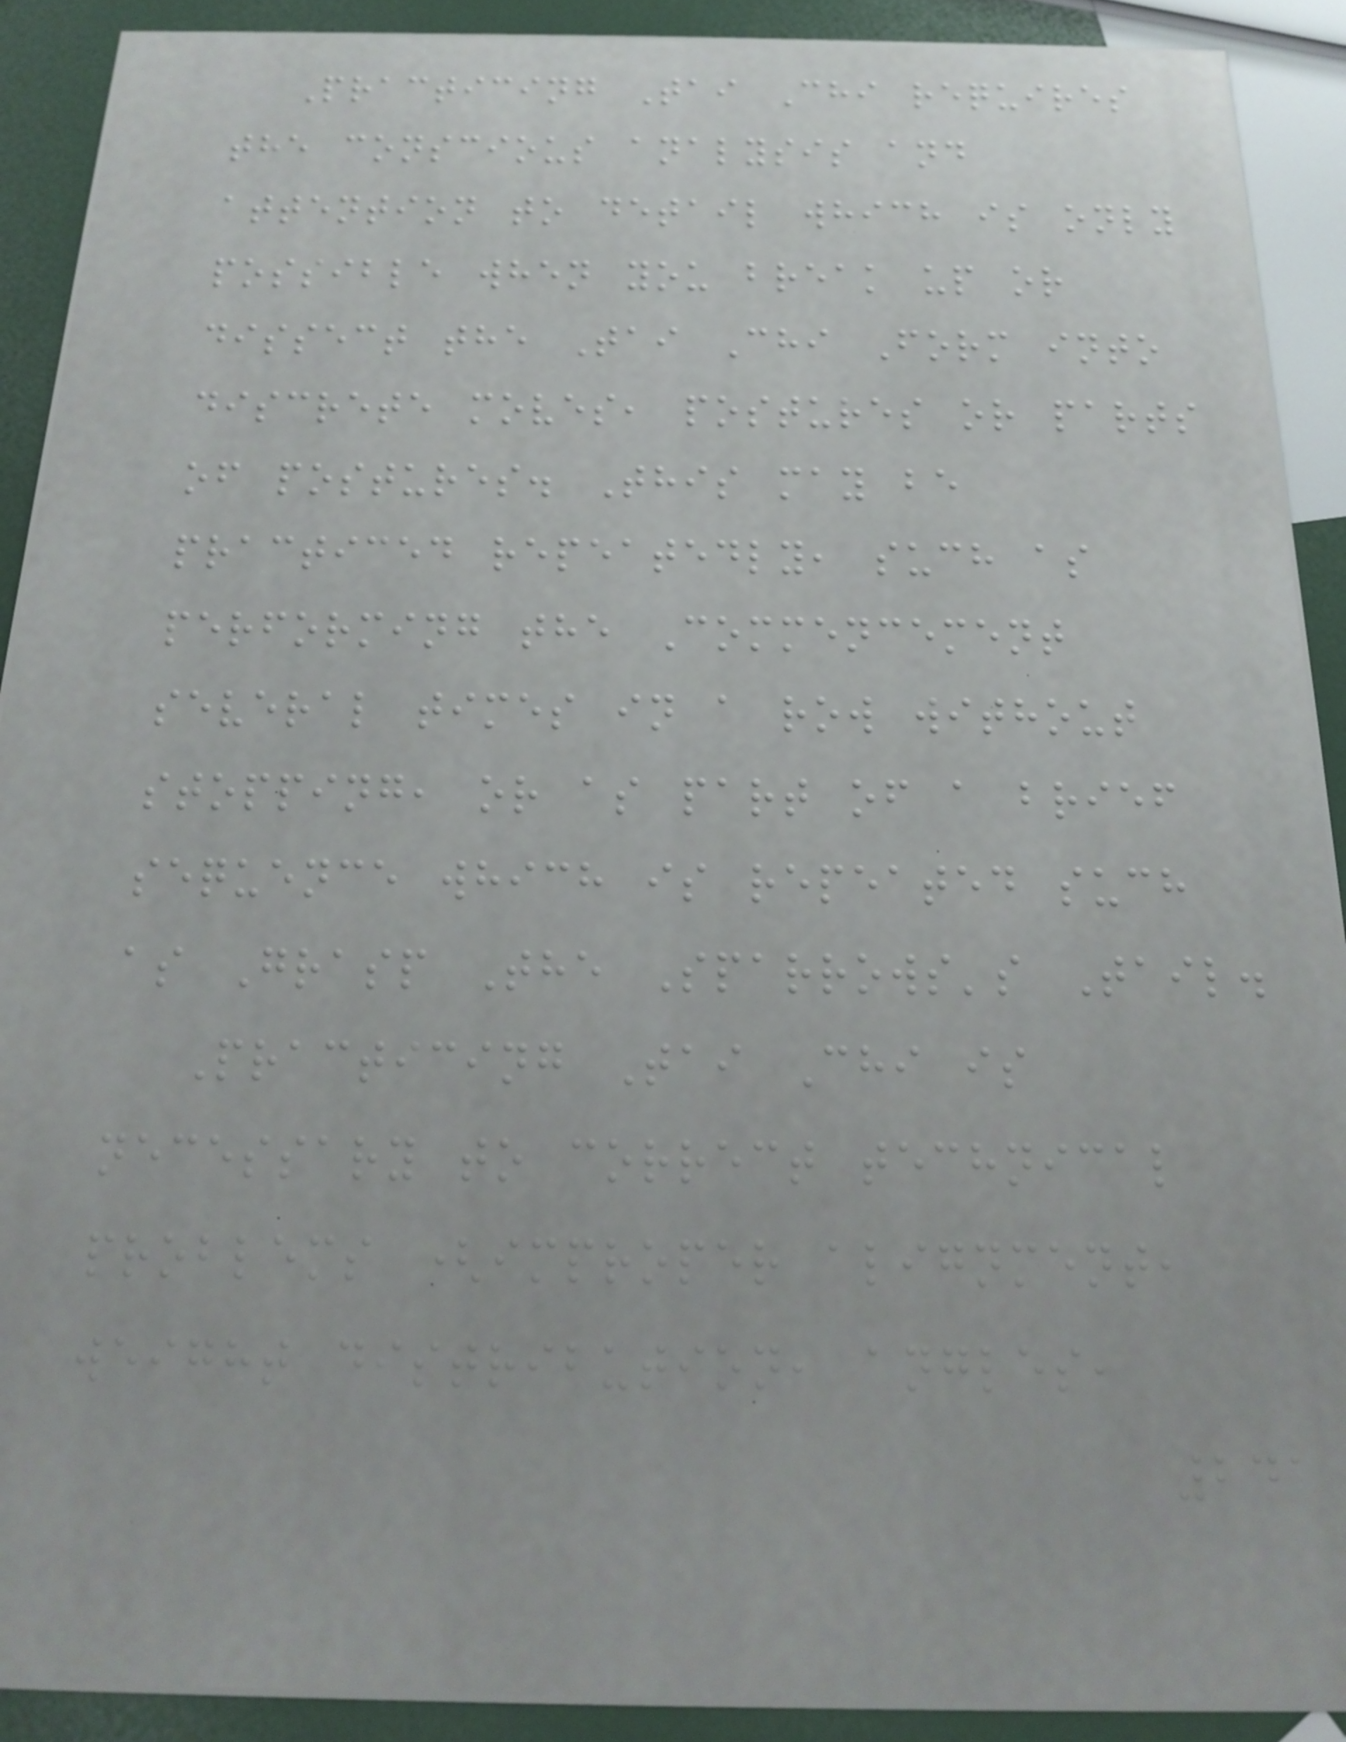Practicing Tai Chi requires
the conscious analysis and
attention to detail which is only
possible when you break up or
dissect the Tai Chi Form into
discrete moves, postures or parts
of postures. This may be
practiced repeatedly, such as
performing the Commencement
several times in a row without
stopping, or as part of a brief
sequence which is repeated such
as Grasp The Sparrows's Tail.
Practicing Tai Chi is
necessary to correct technical
problems (improper alignment,
weight distribution, angles,
241
